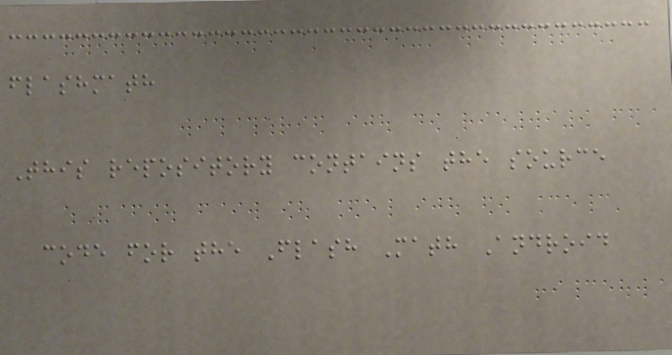flashmath
This repository contains the source
code for the Flash Math Android
